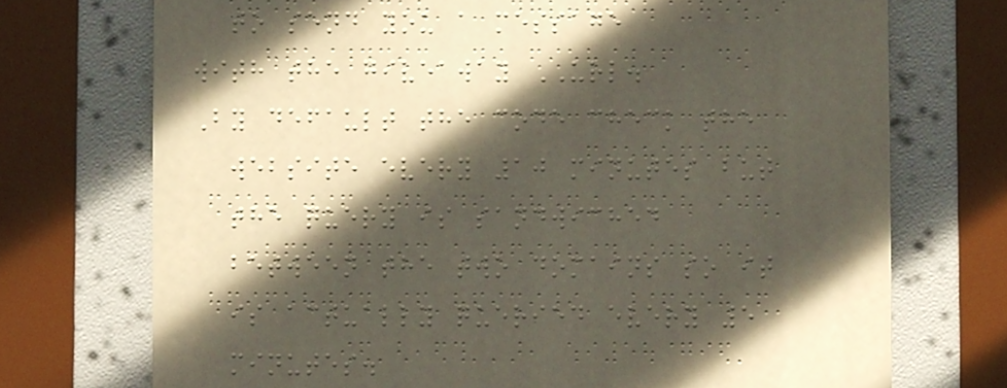to send you a message
with the giveaway URL.
By default the code check the
website every 10 minutes but
the query is sandwiched
between the two domains so it
is actually queried every 5
minutes.
